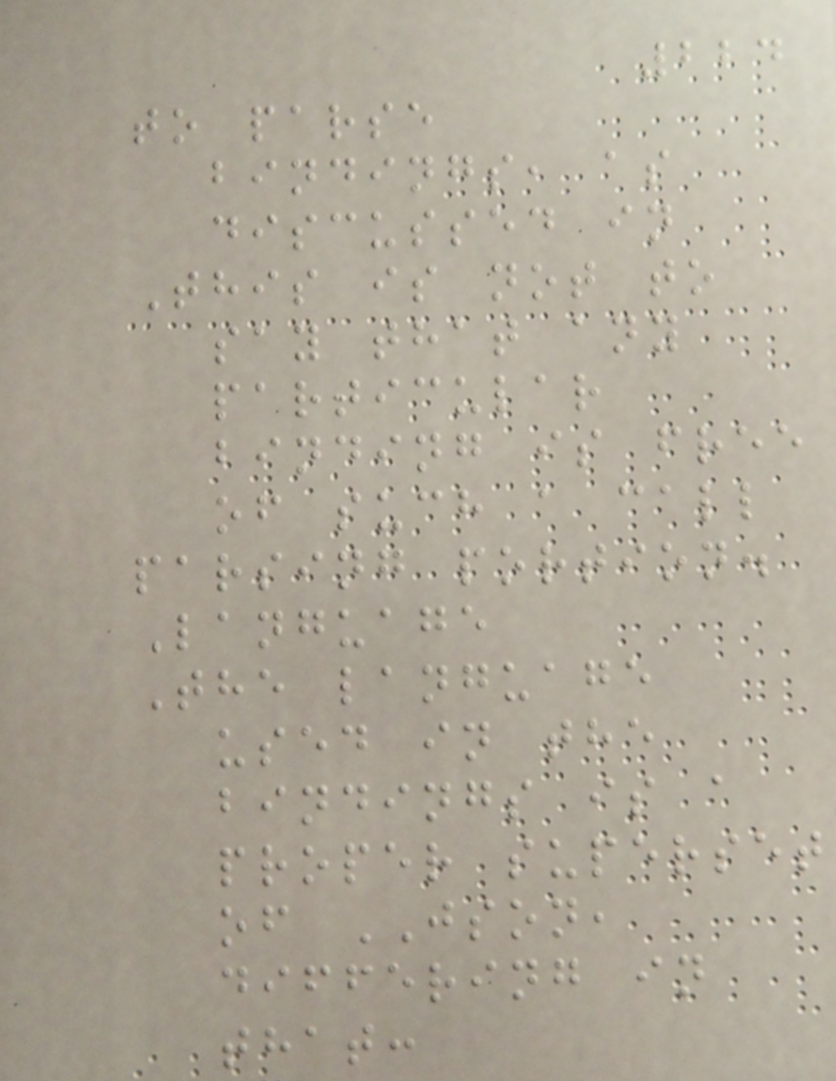224
to parse
bindings, as
discussed in
This is not to
say that any
particular
binding is free
of such a call
parsing portion.
Language
The language
used in the
bindings is a
proper superset
of JSON,
differing in
that:
